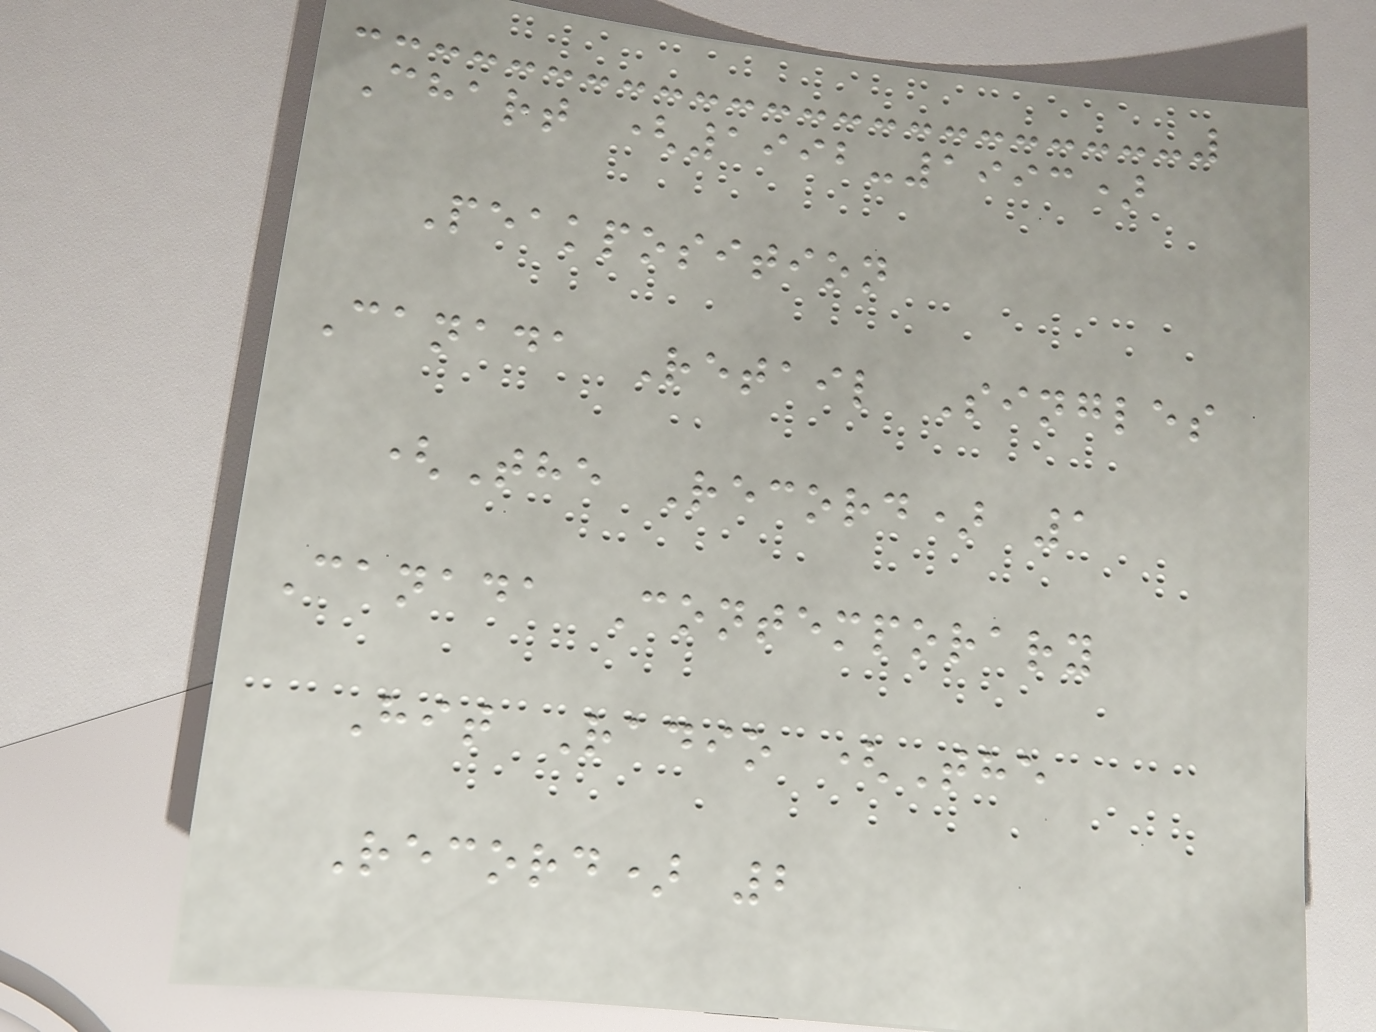Chart (1992-1993)
Peakposition
Canada Retail Singles
(The Record) 1
Canada Contemporary
Hit Radio (The
Record) 2
